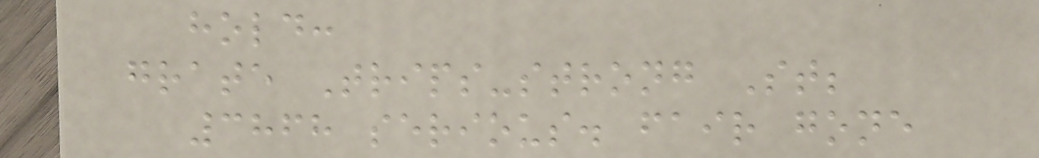hold:
grate Trips-strong St;
3868 serious. fair gone
